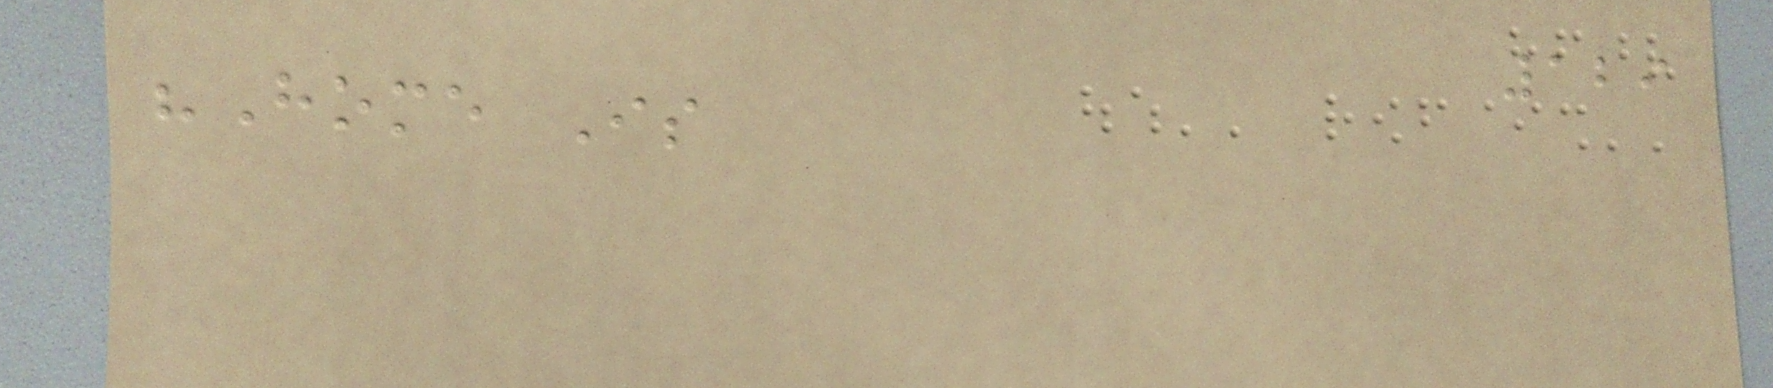129
"Home Is
